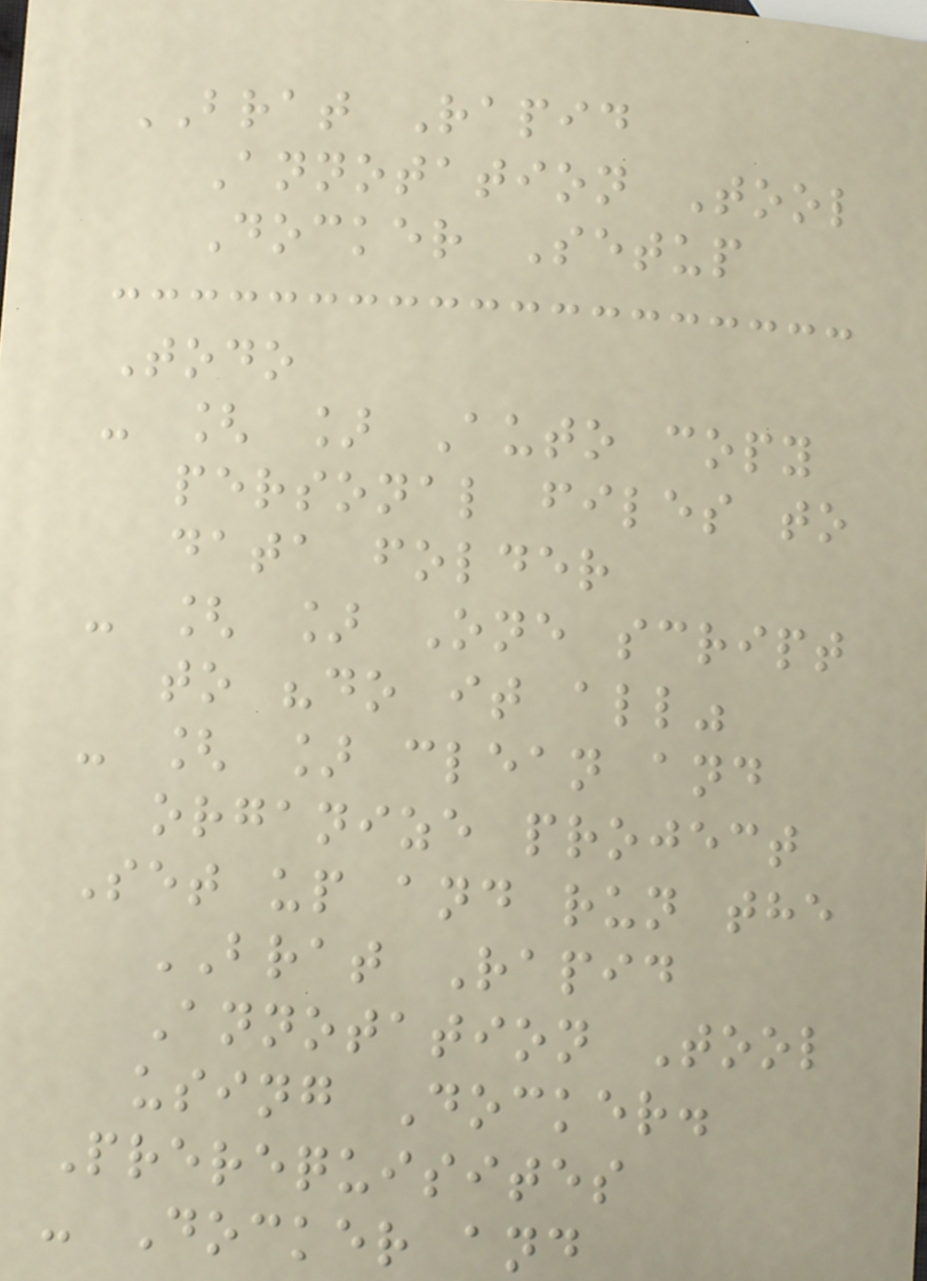BRAT Rapid
Annotation Tool
Docker Setup
Todo
- [ ] Auto copy
personal files to
data folder
- [ ] One script
to "do it all"
- [ ] clean and
organize project
Set up and run the
BRAT Rapid
Annotation Tool
using Docker.
Prerequisites
- Docker and
